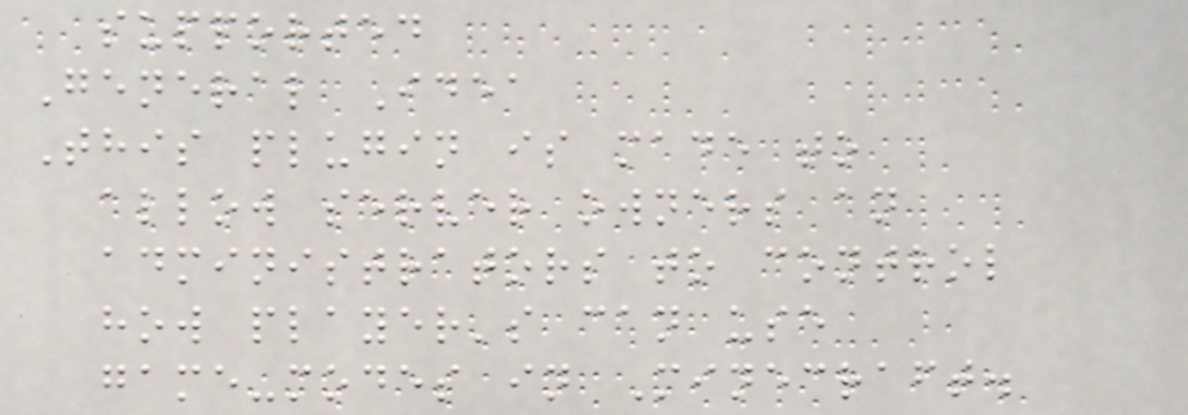supported
General Idea
This plugin is made to
allow server owners an
administrators to control
how player's can use
game-modes in Minecraft.
